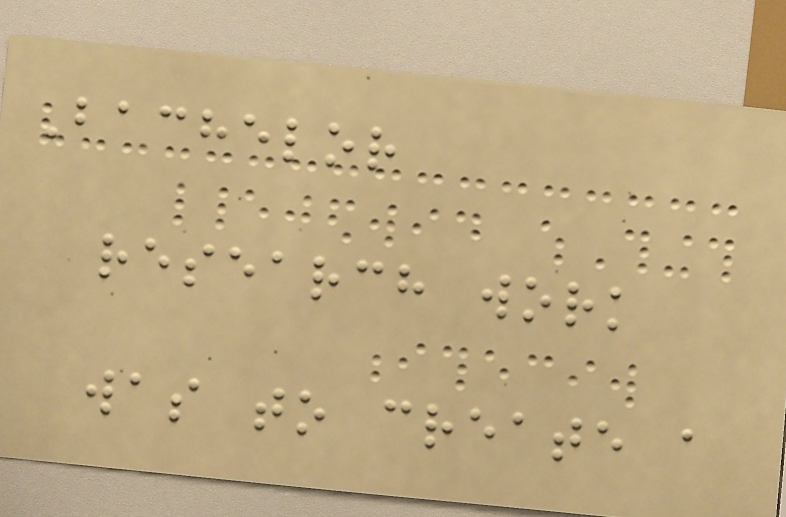Bachelor
research work
was to create a
